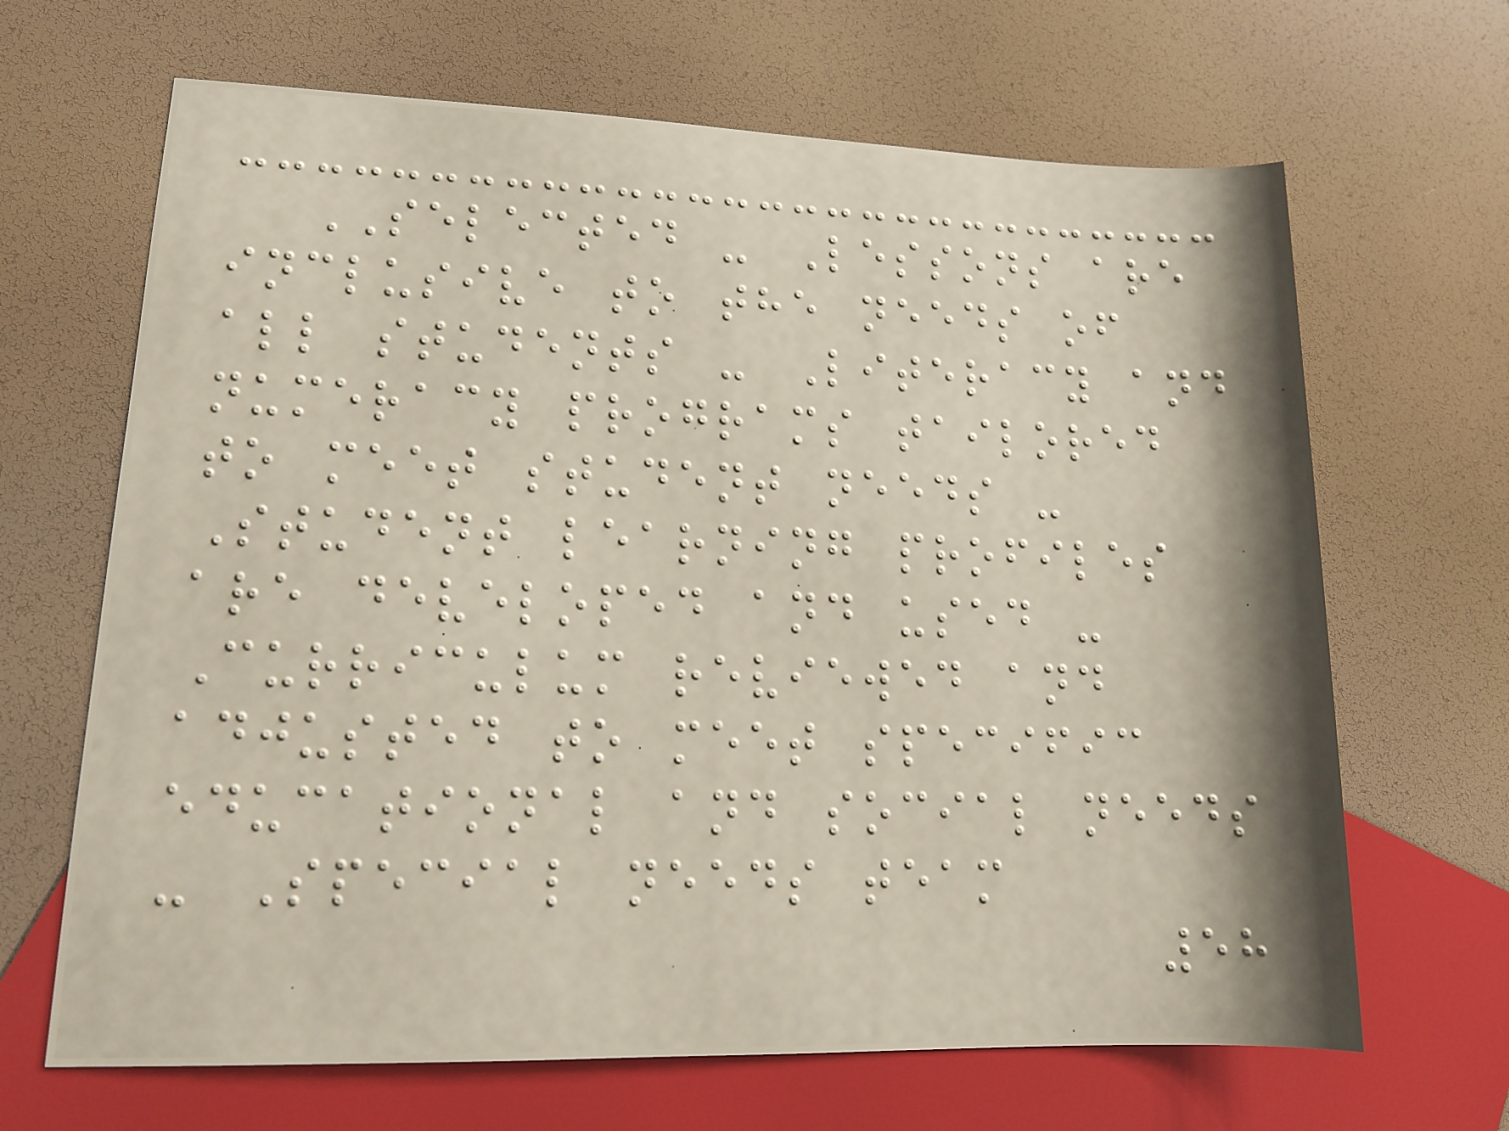SELECTED - Lessons are
inclusive to the needs of
all students - Literacy and
numeracy programs tailored
to meet student needs -
Student learning profiles
are developed and used -
Curriculum reviewed and
adjusted to meet specific
educational and social needs
- Special needs team
58
